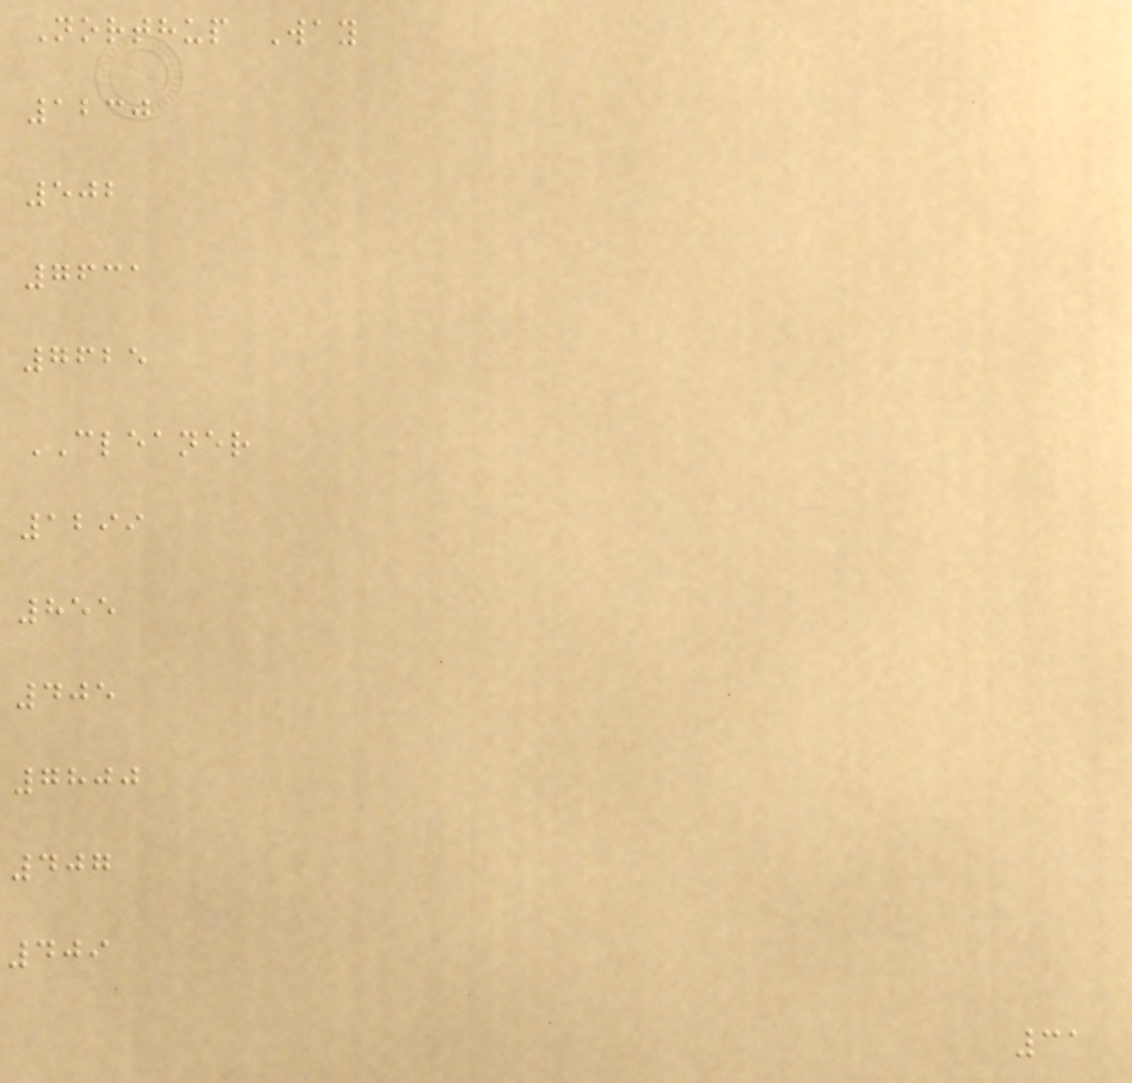Northup Way
1230
502
7631
7625
CLEANER
1299
855
405
7800
407
409
31
